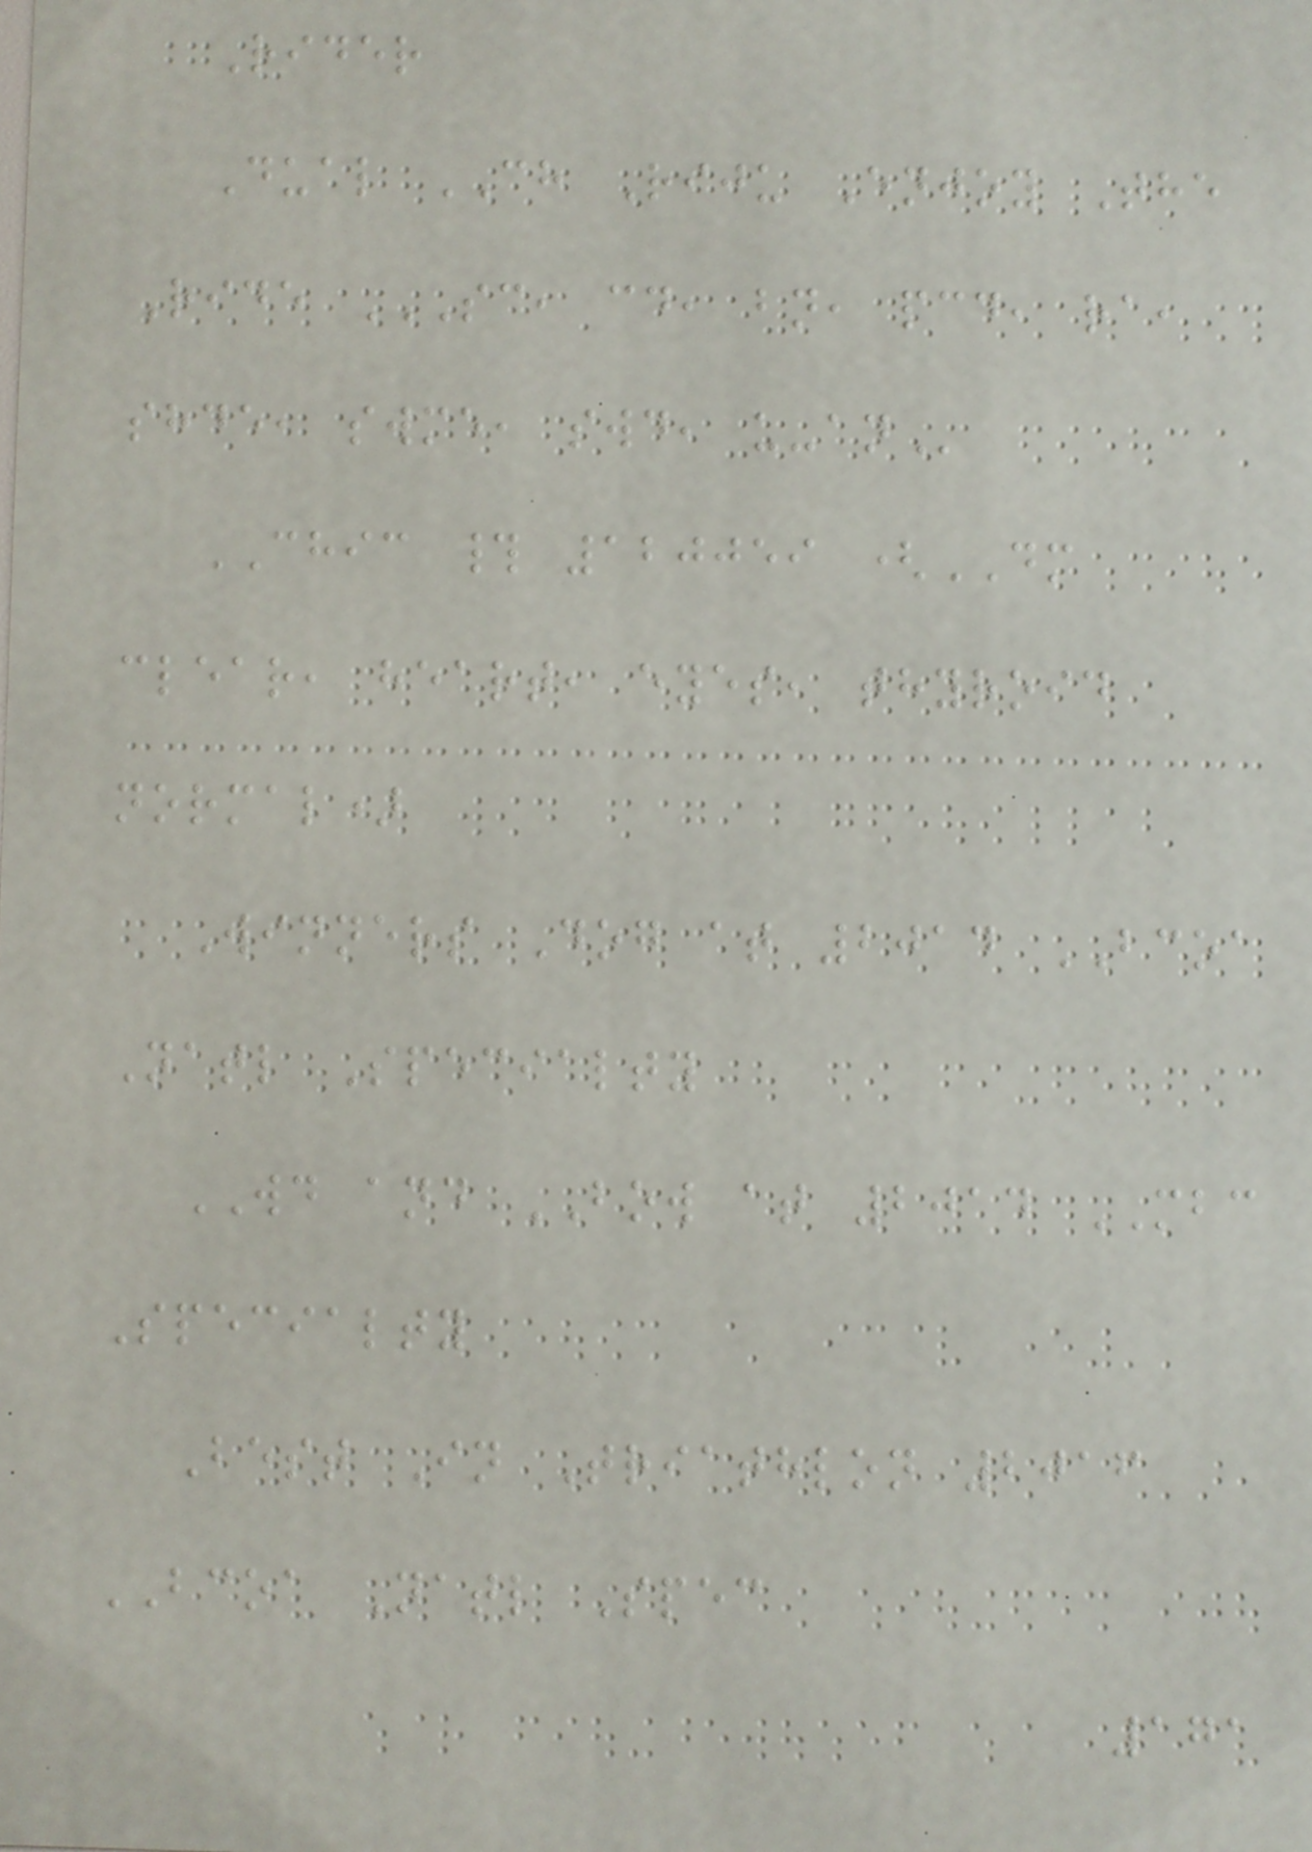Rider
Dual CH Riju Enjoy The
Ride SC, CD, BN, PCD, RA,
SHDE, SWME, SWD, U-AN
CHIC # 120059 (DM
clear, heart, eyes, thyroid
normal)
Winners Dog at 2014 BCOA
Natl Specialty
WD and BOW at 2014 MBC
Specialty
Best In Triathlon 2016
BCOA Natl Spec
171
